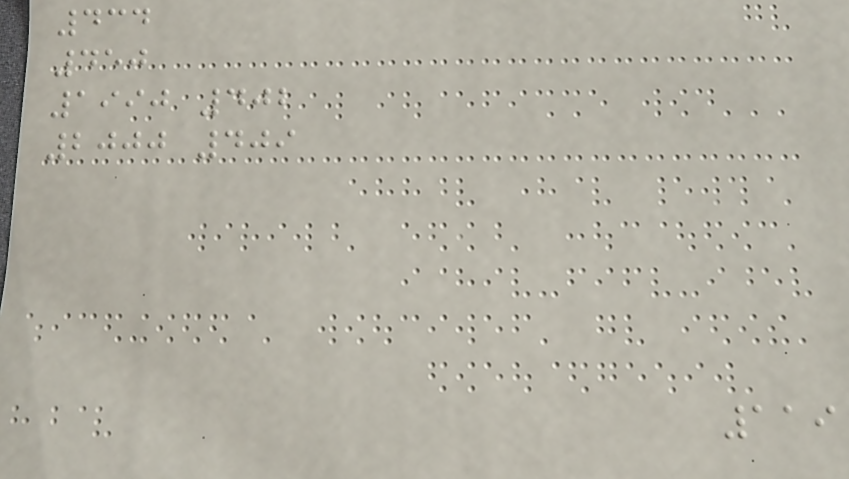434
450
1990 402
2000 409
119
